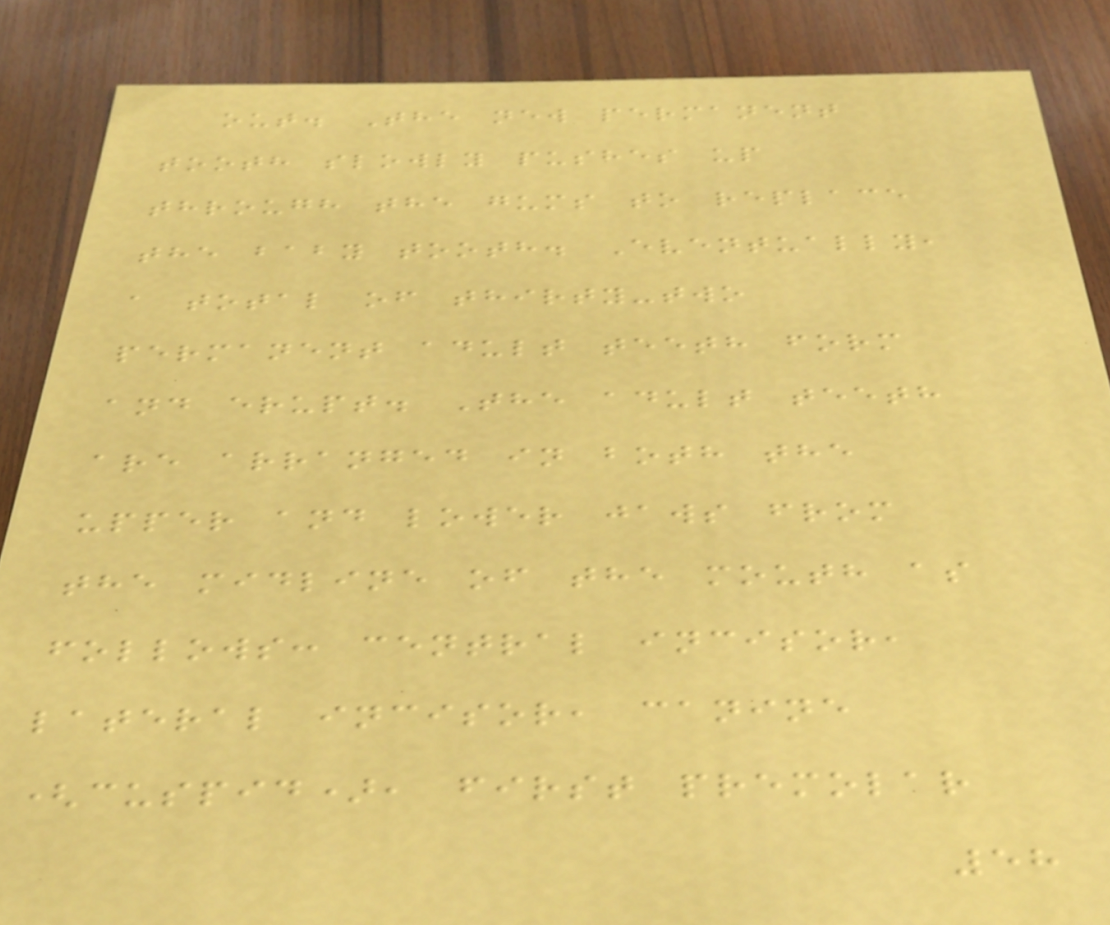out. The new permanent
tooth slowly pushes up
through the gums to replace
the baby tooth. Eventually,
a total of thirty-two
permanent adult teeth form
and erupt. The adult teeth
are arranged in both the
upper and lower jaws from
the midline of the mouth as
follows: central incisor,
lateral incisor, canine
(cuspid), first premolar
58
